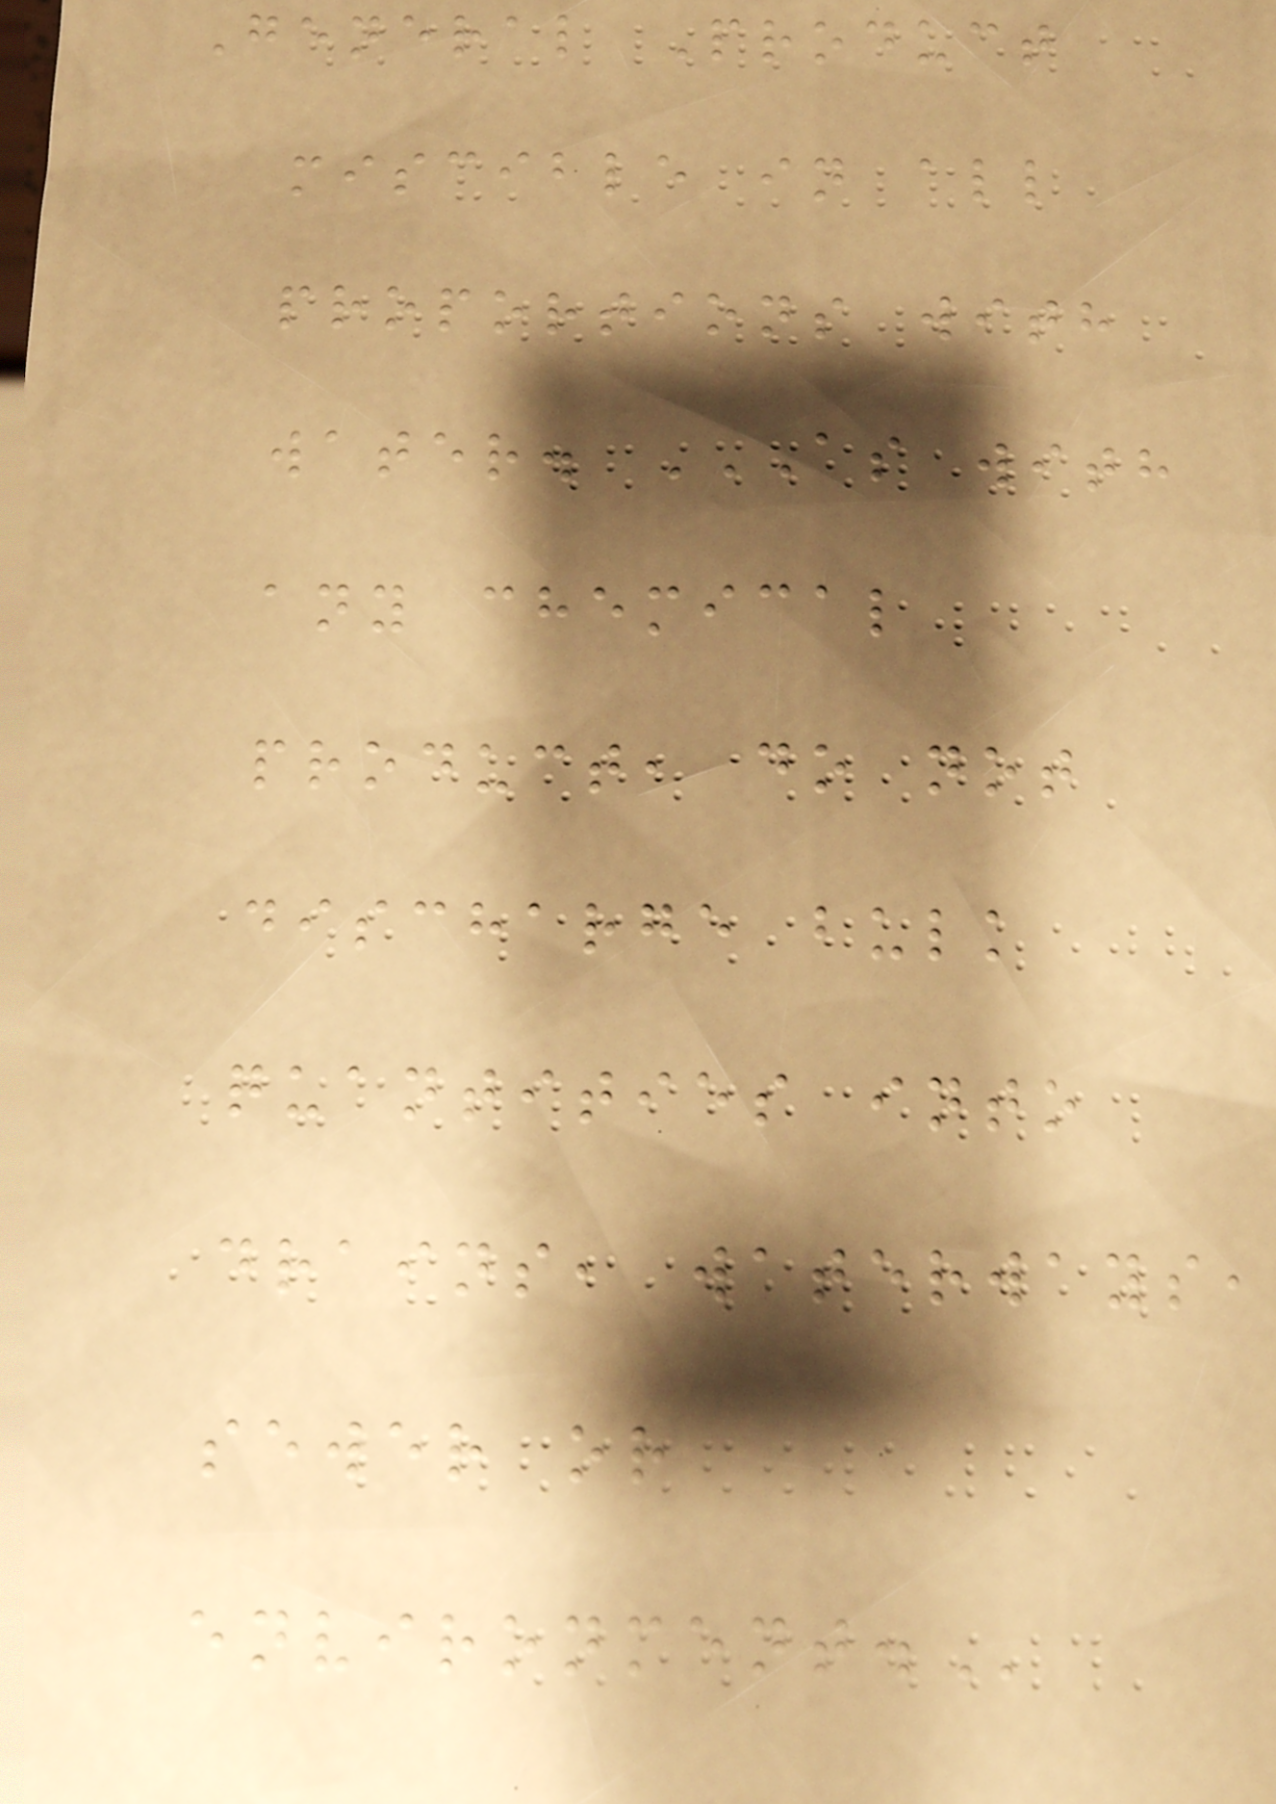General Product
miscible in all
proportions with
water. AS WITH
ANY CHEMICAL
PRODUCT, DO NOT
DISCHARGE BULK
QUANTITIES INTO
DRAINS, WATERWAYS,
SEWER OR
ENVIRONMENT.
